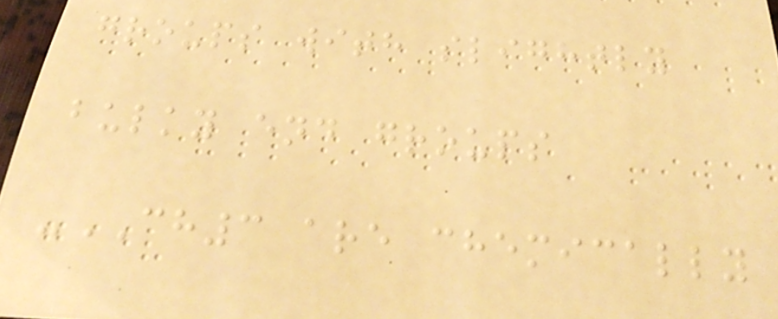groups with slightly
bulky end groups
-CH3 are chemically
